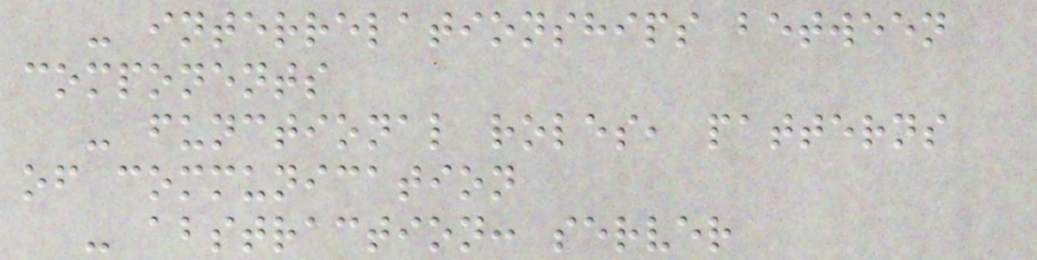- interrelationships between
components
- functional roles, patterns
of communication
- abstraction: server
